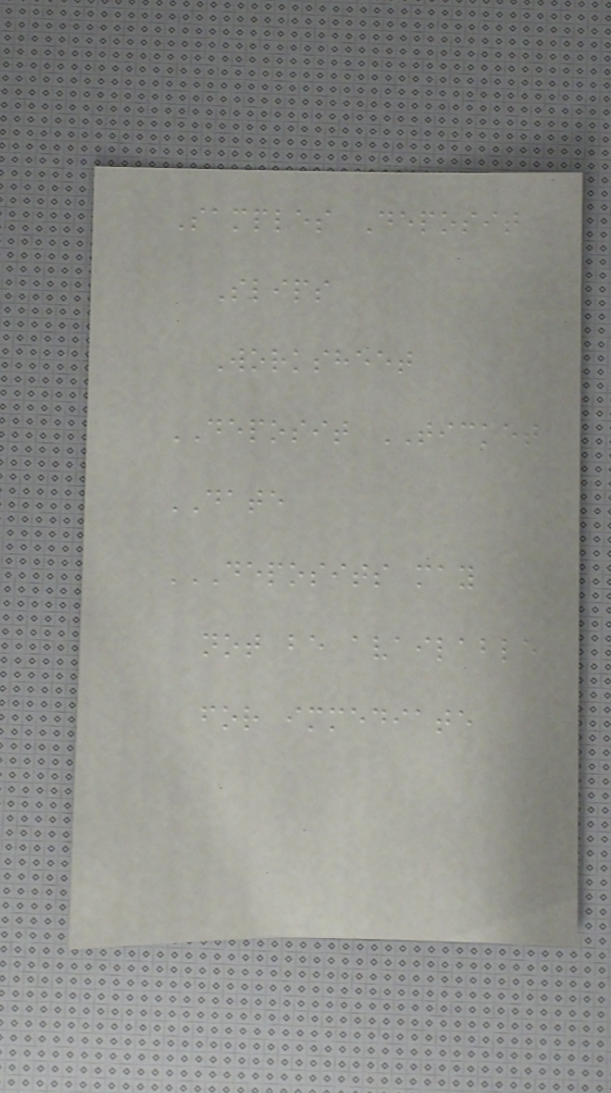Samples Deposit
Slips
Worksheet
DEPOSIT TICKET
DATE
DEPOSITS MAY
NOT BE AVAILABLE
FOR IMMEDIATE
